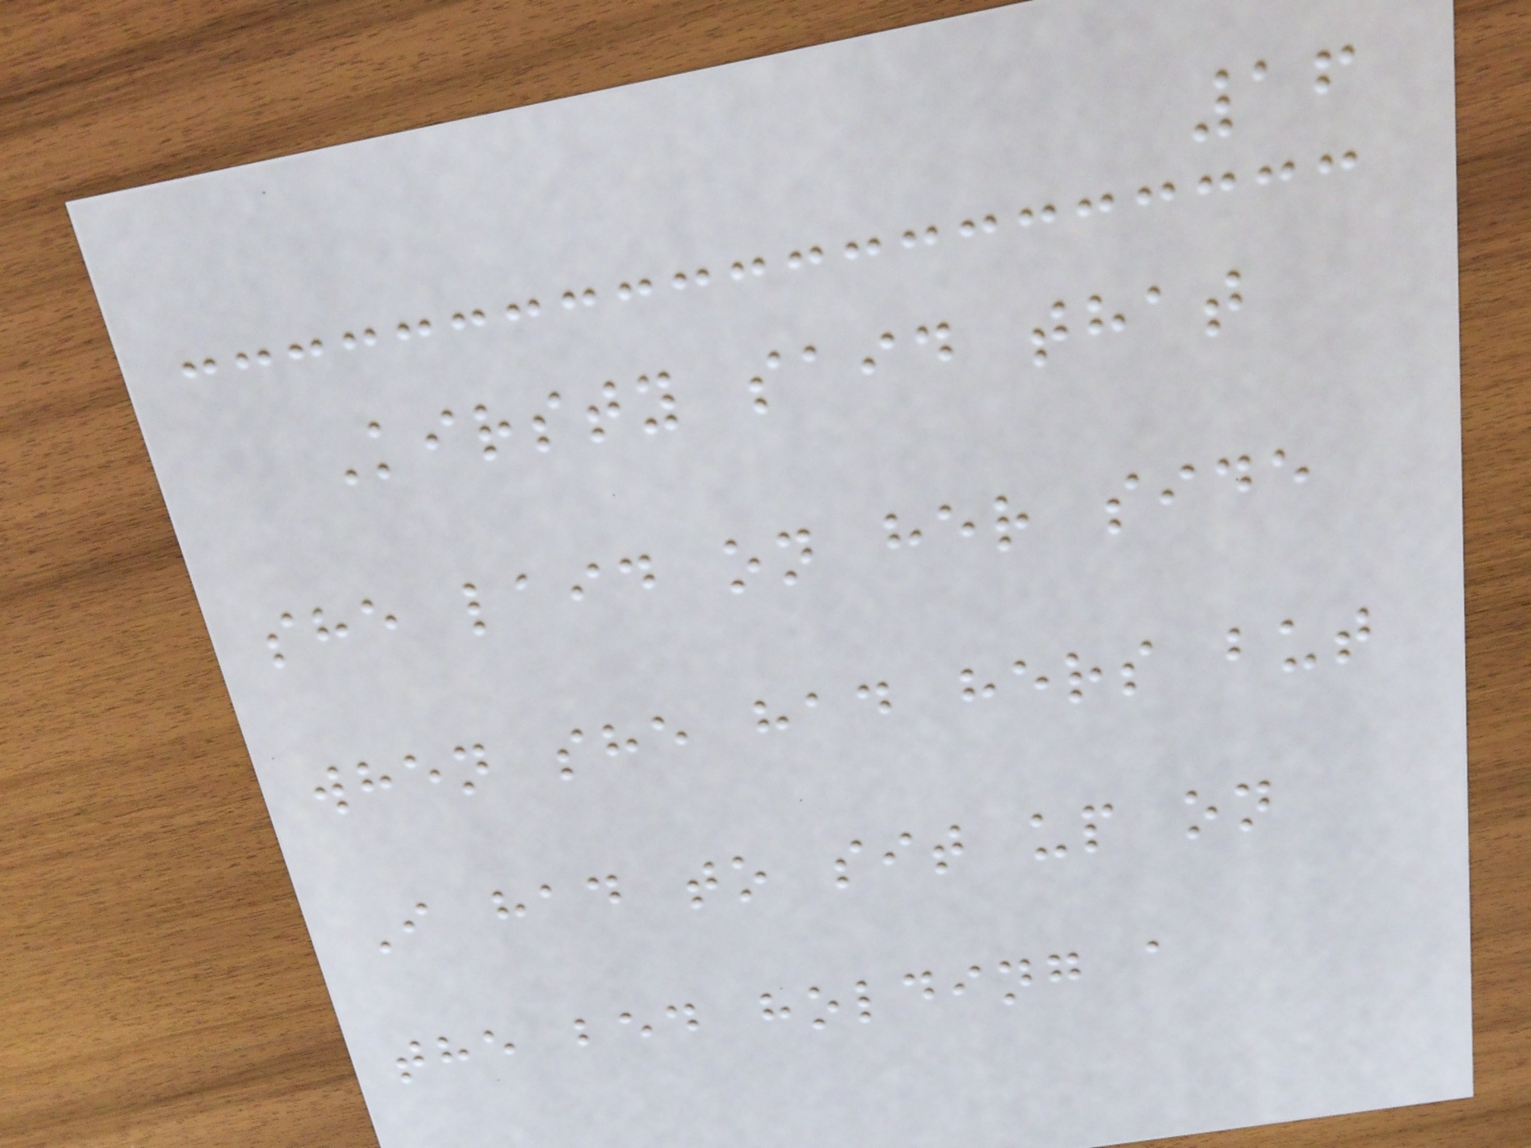16
Kirsty said that
she laid on her side
when she had hers but
I had to sit up on
the bed holding a
